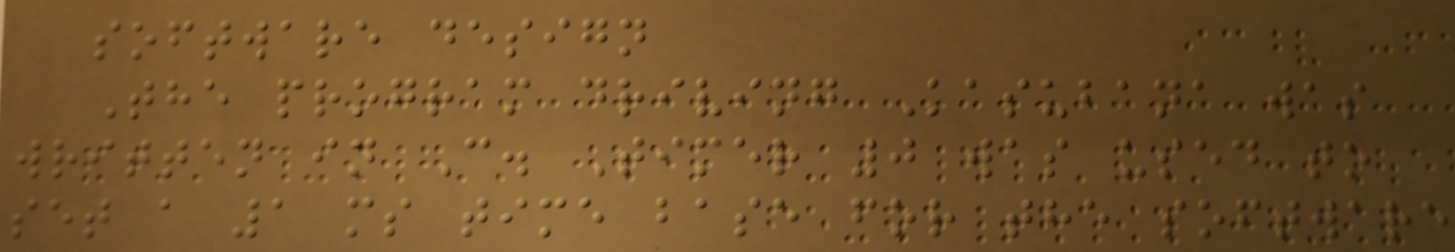software design
The program driving Kasubana was
written in C. Timer 0 was used to
set a 1 ms time base for the software
